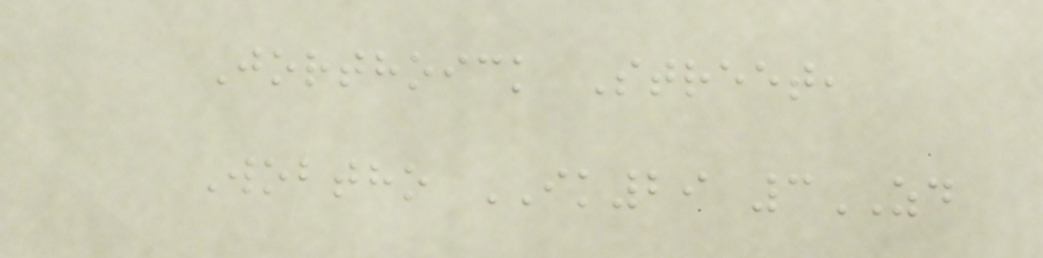Jorthoick Street,
Wobtho IK29 3ZD
